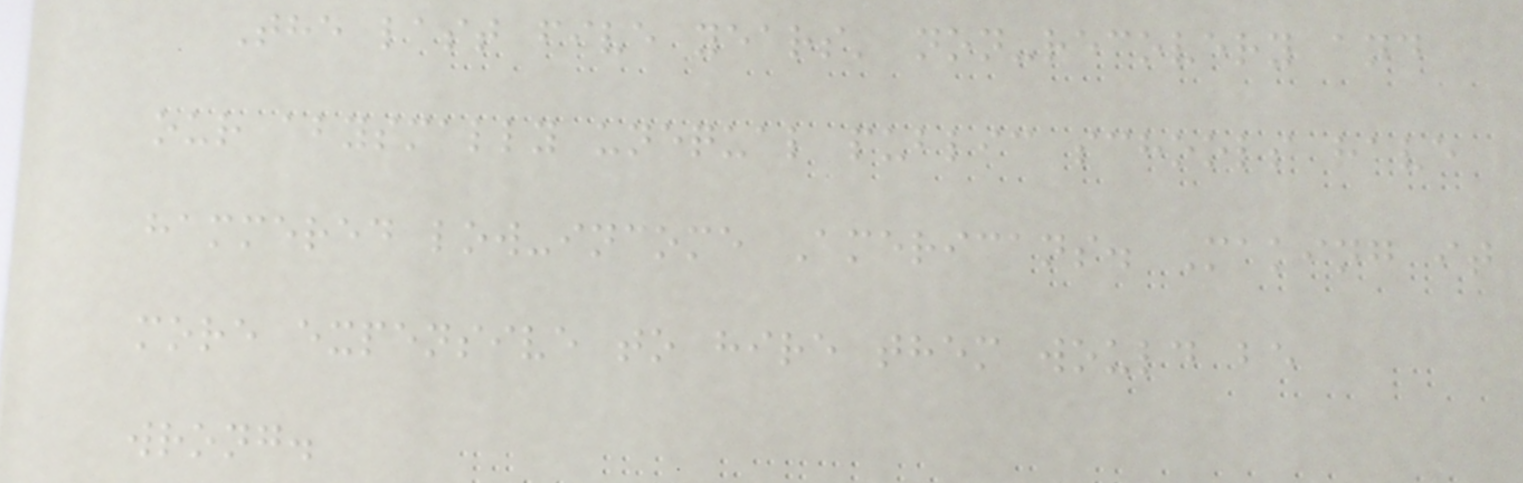The last five years' non-recovery and
our abysmally unequal public schools have
hammered low-income Americans. Making it
more expensive to hire them would be
wrong.
